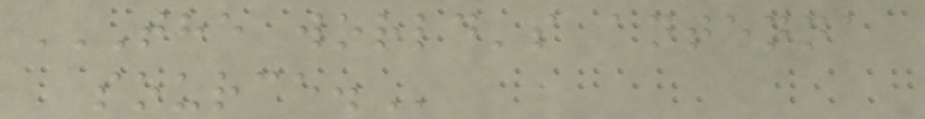THE WORLD'S ANTENNA
SOURCE.
